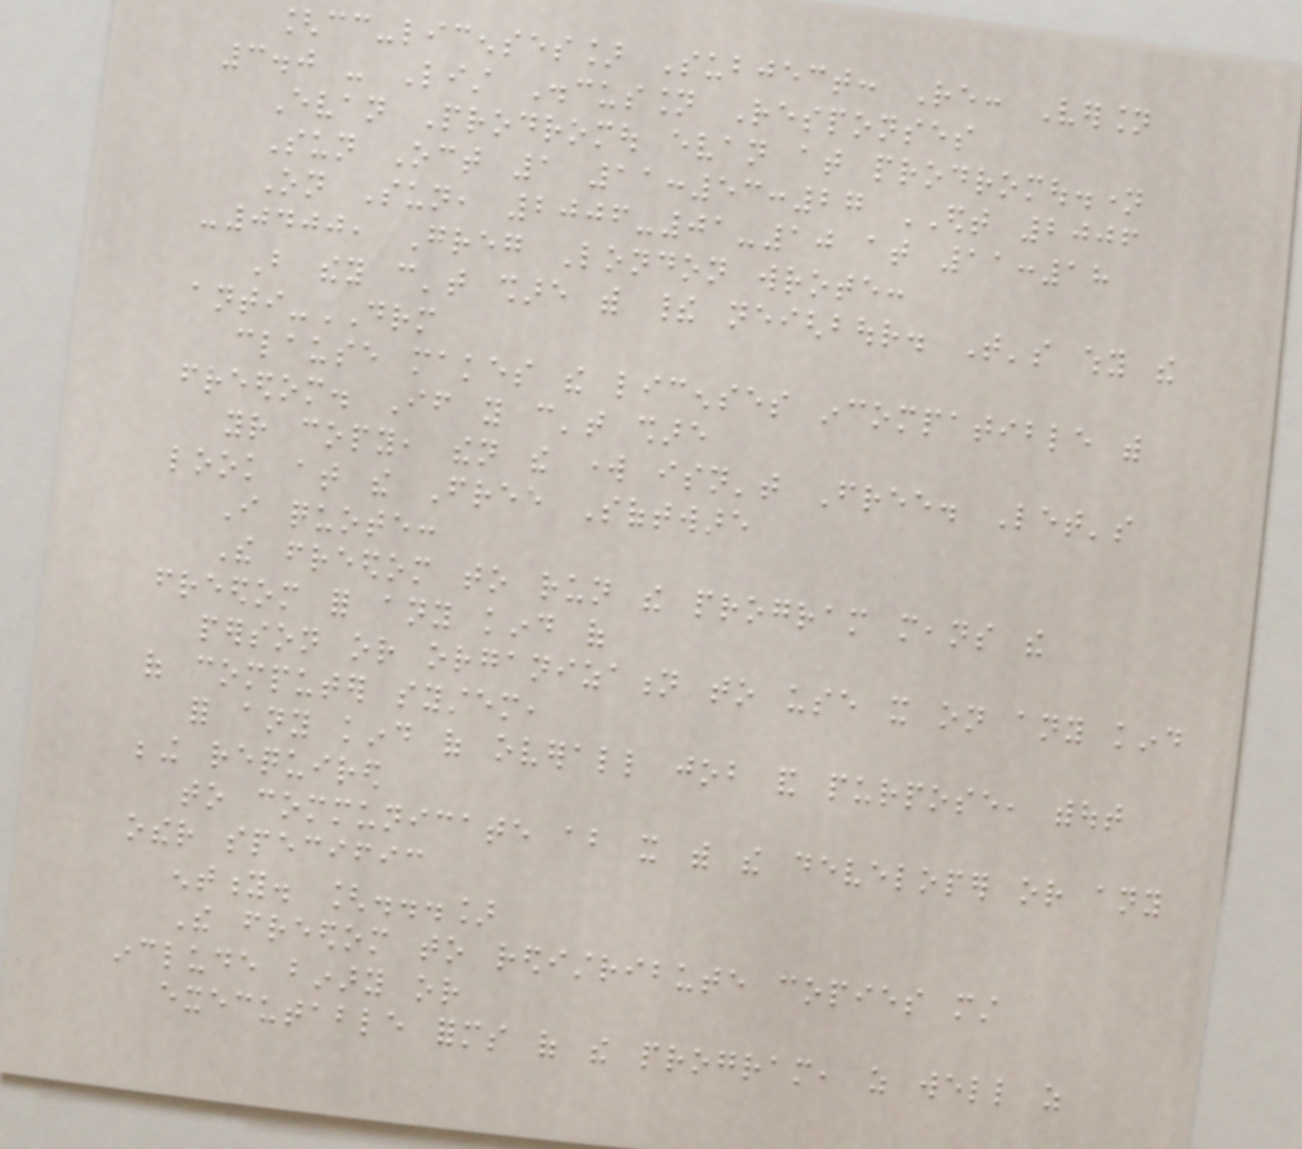[cc-licenses] Subject: Re: Version
3.0 - List Discussion Responses
Evan Prodromou evan at prodromou.name
Sun Oct 1 11:53:27 EDT 2006
On Sun, 2006-01-10 at 11:18
-0400, Greg London wrote:
But they can't share with their neighbour. That's why the
anti-DRM
clause makes the licenses incompatible with
freedom. If you can't share
your copy, then the work isn't Free. Let's
look at the Free Software
I quote:
The freedom to run the program means the
freedom for any kind of
person or organization to use it on any kind
of computer system,
for any kind of overall job and purpose, without
being required
to communicate about it with the developer or any
other specific
entity. [...]
The freedom to redistribute copies must
include binary or
executable forms of the program, as well as
